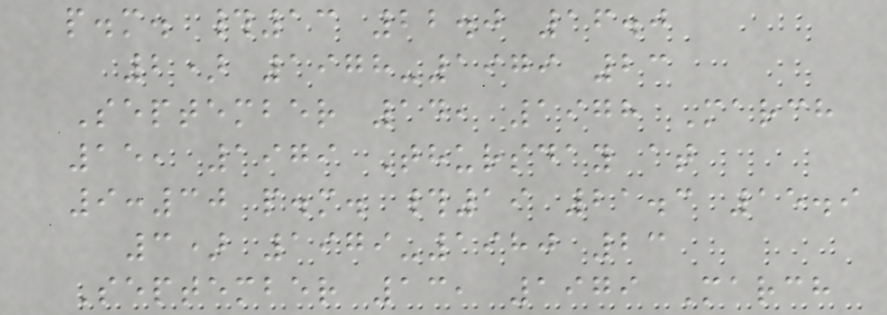p.m. #13 22.0 16.0
2) 1978-1979 23
September 14, 1978 March
15, 1979 Thursday at
9:30 p.m. #19 21.3 15.9
3) 1979-1980 23
September 13, 1979 March
